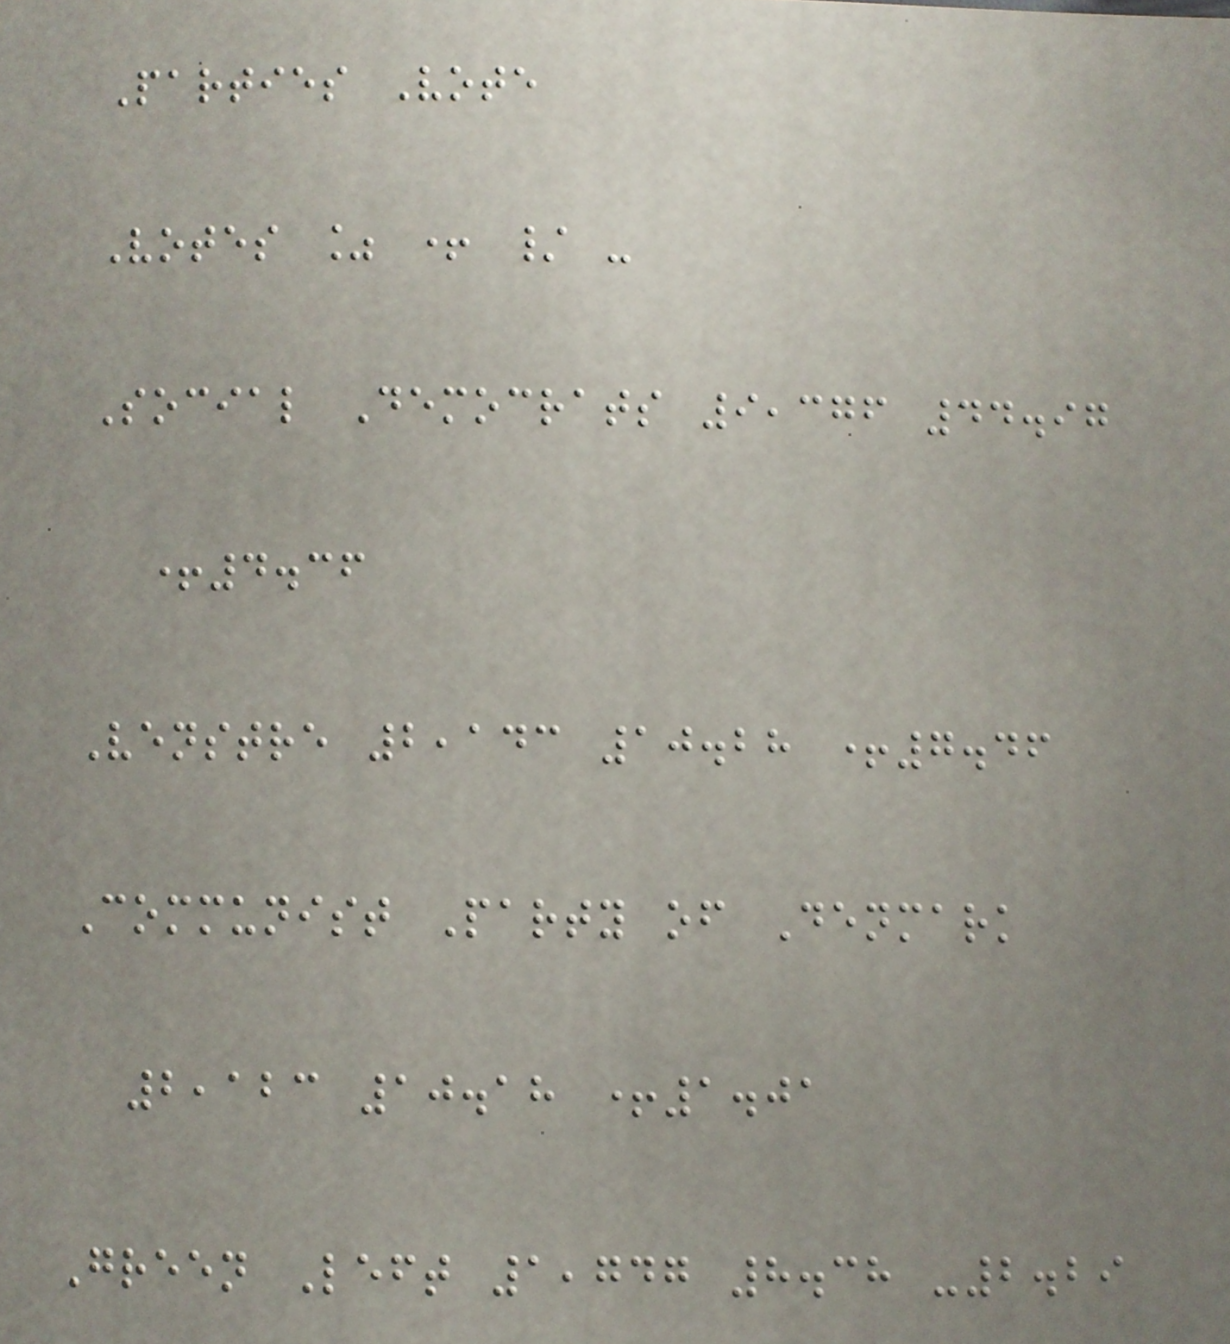Parties Vote
Votes % + / -
Social Democrats 9,376 44.97
+4.36
Venstre 2,143 10.28 +7.46
Communist Party of Denmark
2,123 10.18 +1.01
Green Left 1,747 8.38 -2.29
